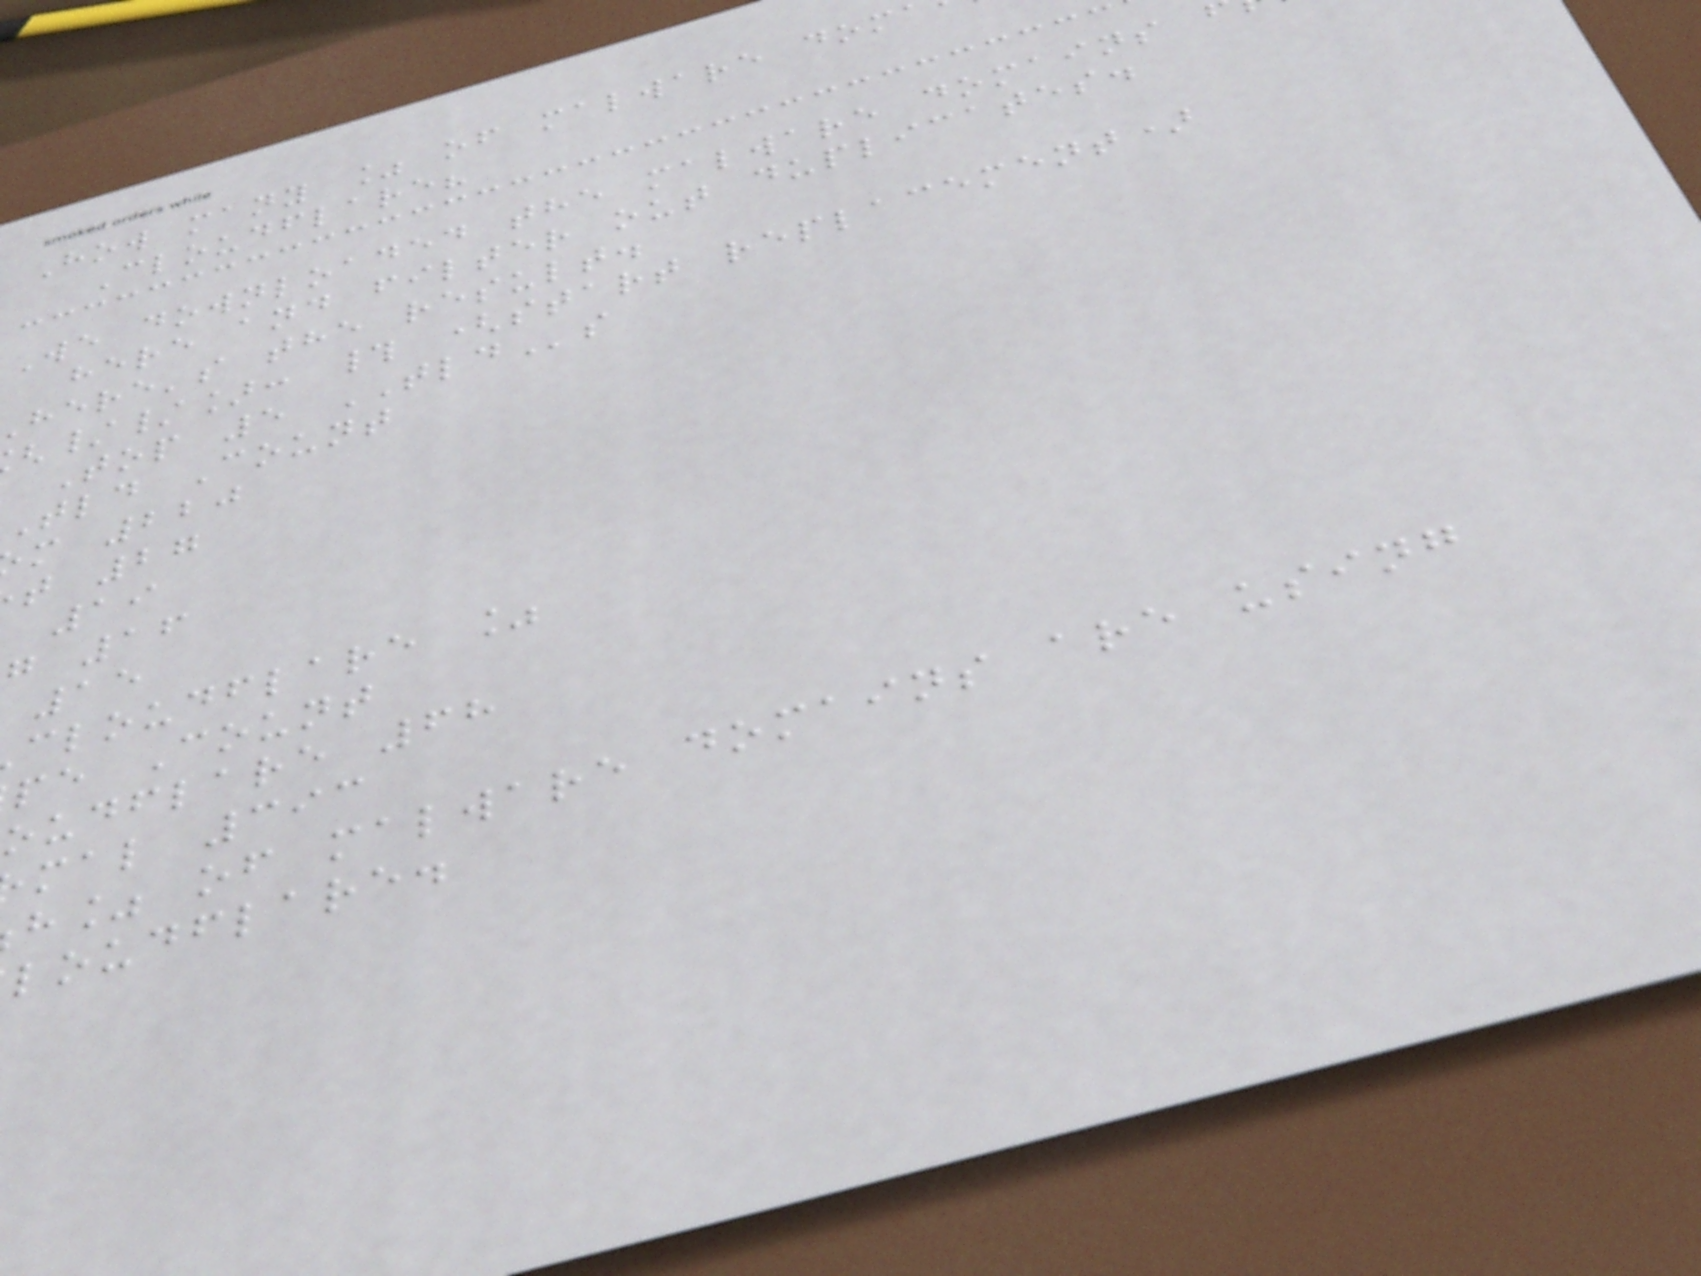How many % of malware dom
Cloudflare?
We downloaded the malware domains
here and filter out duplicates.
here's the result.
//]: # (start replacement)
Top 5 TLDs
tld Count
m 220
t 27
g 16
cloudflare %
pe Count
oudflare 68
mal 393
h% of malware domains are using
loudflare.
